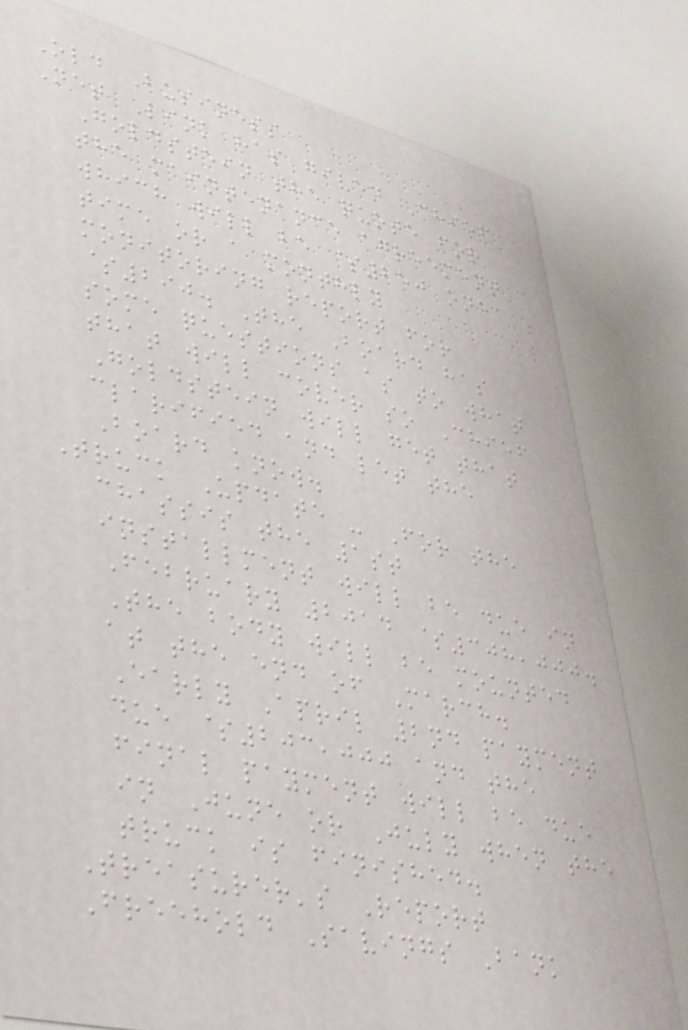Old Business
Net Link has given Chief
Goldstein the quote for
the maintenance agreement
which will be $250 one
time or a monthly
monitoring report for
$290. The Board has
some questions as to what
that will cover so Chief
Goldstein will get that
clarified and let the
Board know.
Truck Update - For the
chassis the 1st
installment will be due in
February 2014 $308,000.
The body will be mounted
at the end of March.
Early April 2nd payment
due $203,000 and the
final payment will be due
in June or July when the
truck is finished.
Treasurer's Report
Freehold Savings Bank
